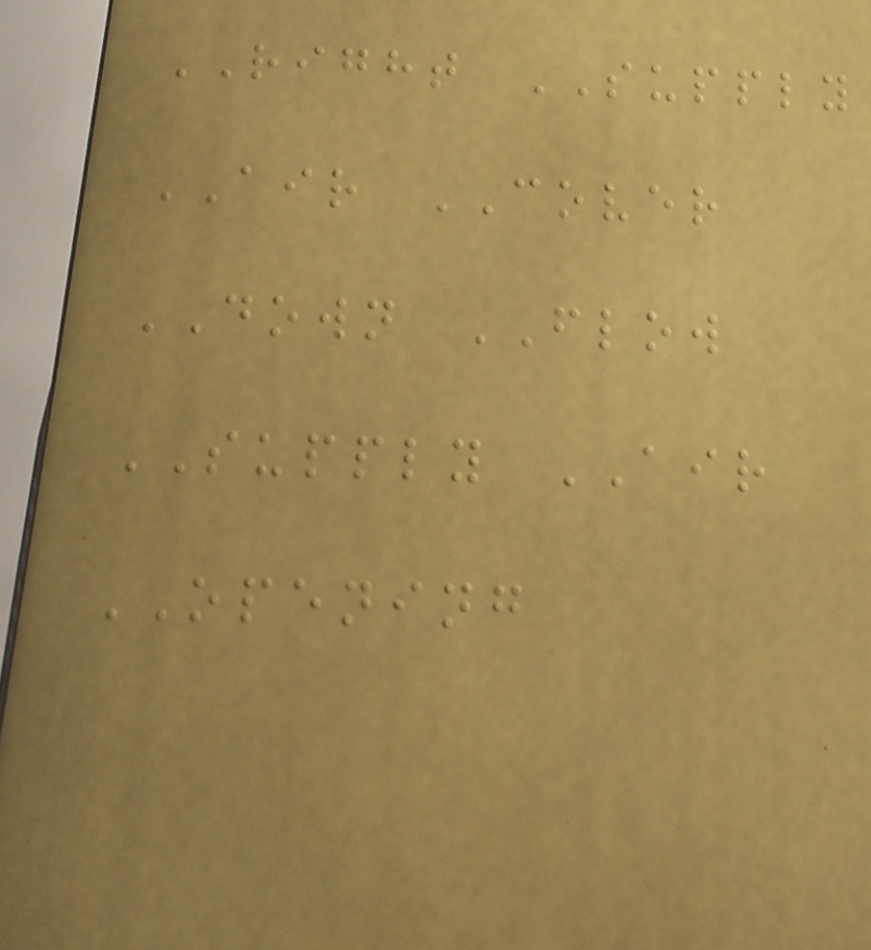RIGHT SUPPLY
AIR COVER
DOWN FLOW
SUPPLY AIR
OPENING
